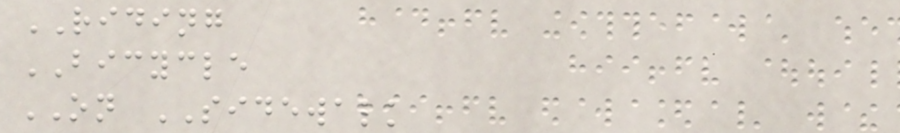RIDING
BICYCLE
ON SIDEWALK
